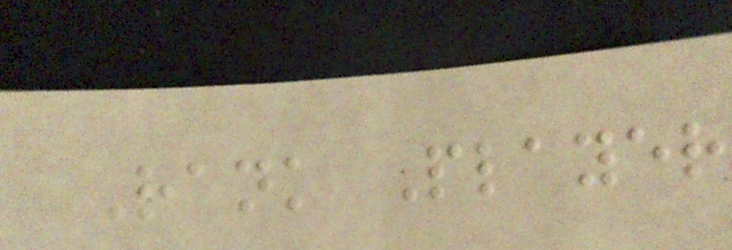Rank Player
